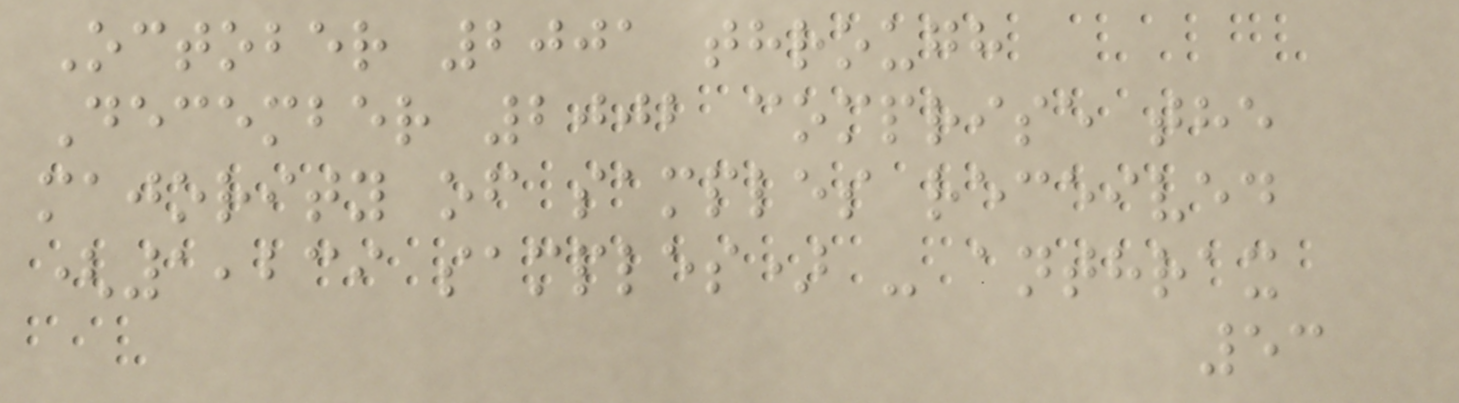October 2001 through
December 2002 comprise the
majority of samples received
(1,239 samples) - anthrax
53
